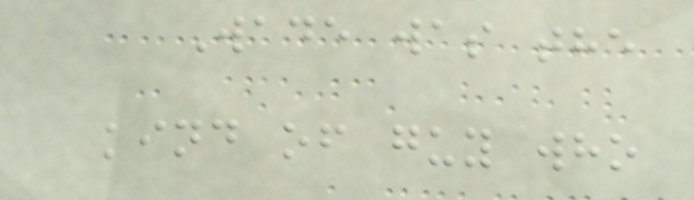Wade was the
kind of guy who
